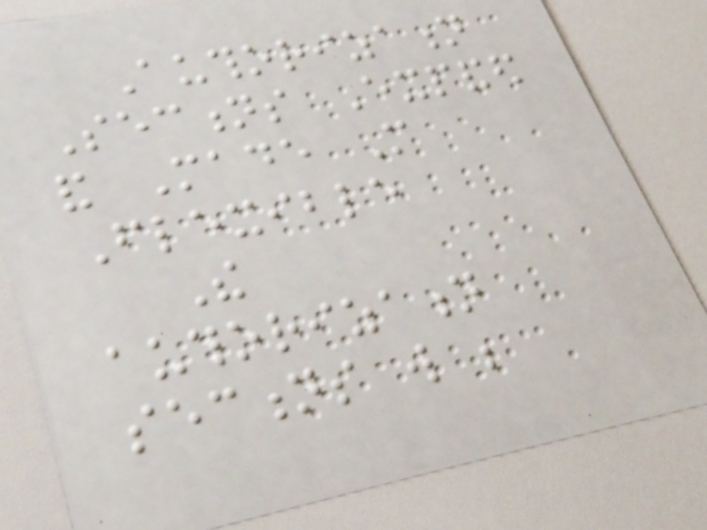Authorization
Sections Expanded
and Made More
Flexible
The
authorization
sections will be
